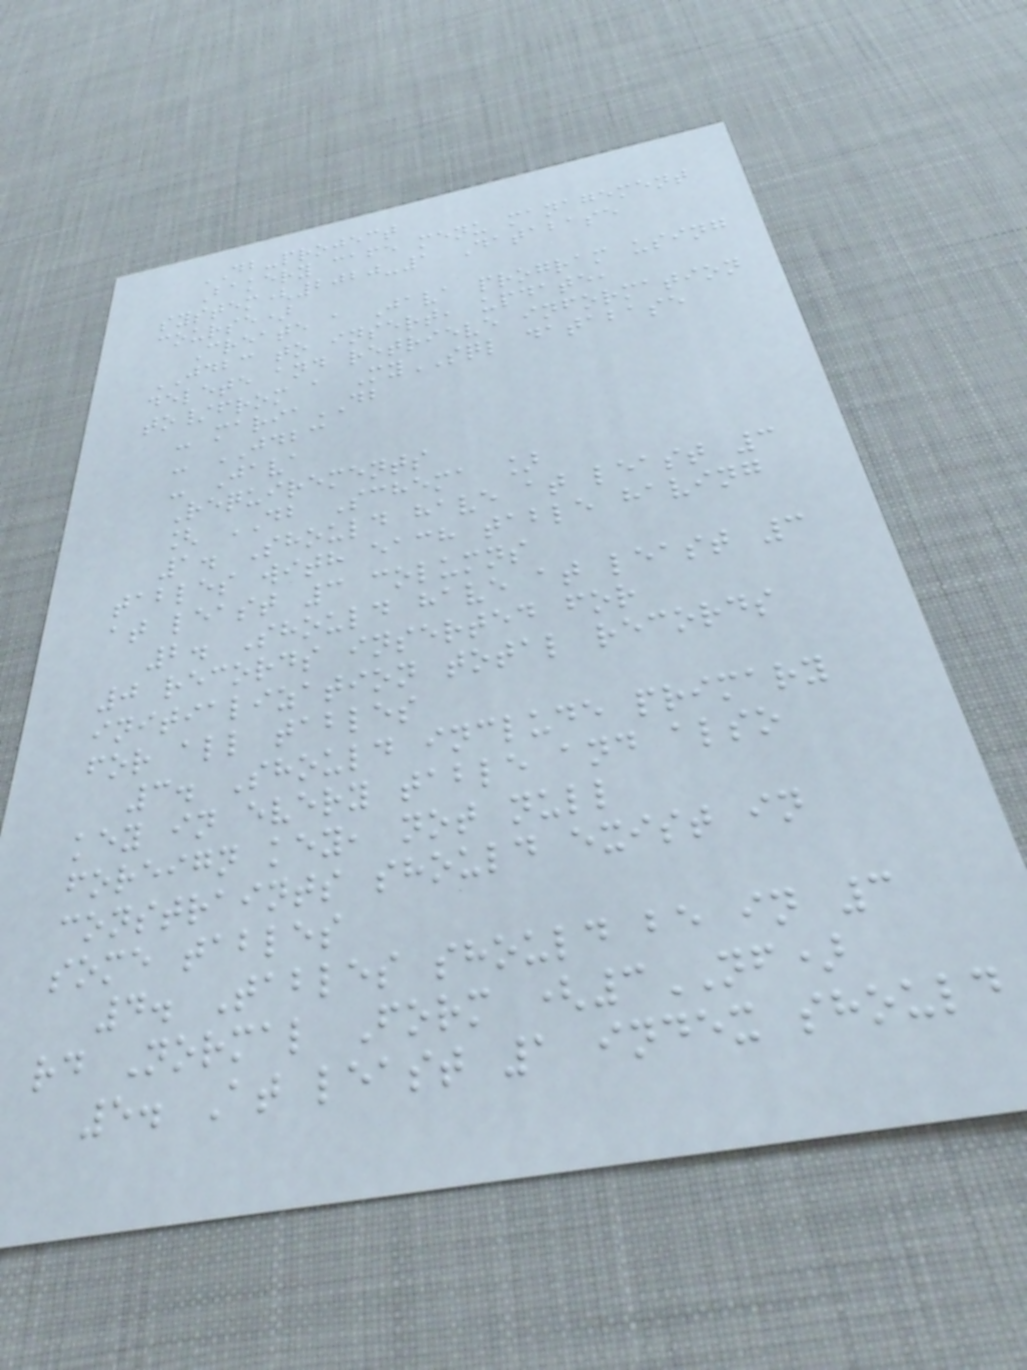DB-project
Bakery cafe menu management
system(2020-1 Database
course)
Create a Java program using
JDBC to insert, update,
delete and retrieve information
to/from a MySQL database
- mariaDB
- JDBC
- Java
Requirements
[ DB Schema ]
1. Should have at least 3
tables with each table having
at least 3 columns
2. Should have at least 3
0 records inserted for
initialization total records
for all tables
3. Should include primary
key in every table and also
foreign key, not null
constraints should exist in
some tables
4. Tables should be in 3
rd Normal Form (3NF)
5. At least 1 index should
